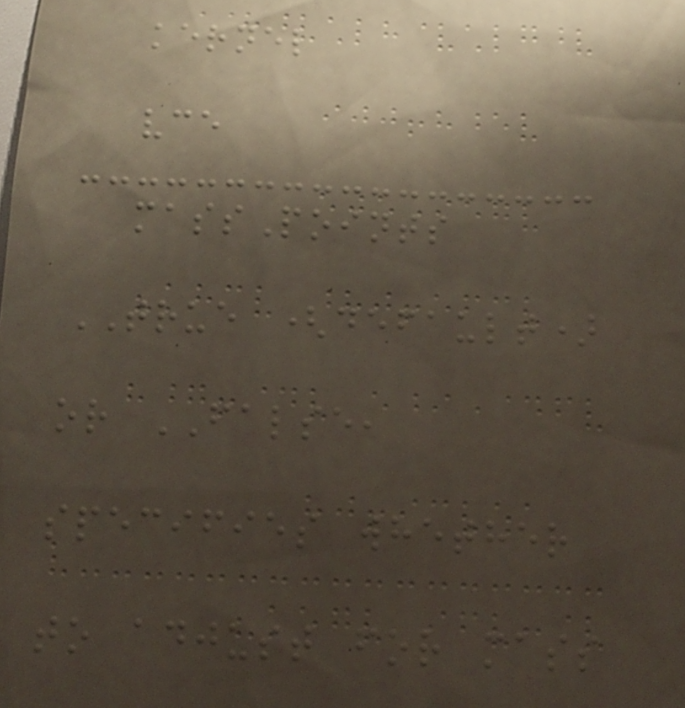kernel
vce
massPoints
TRUE (default)
or FALSE,
specifies whether
to adjust for mass
